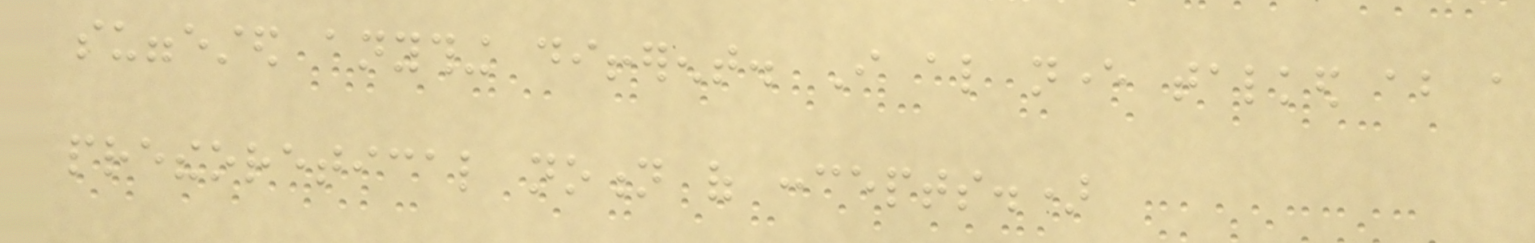suggested anything different. I also never talked about a
pretheoretical notion of concepts.)
